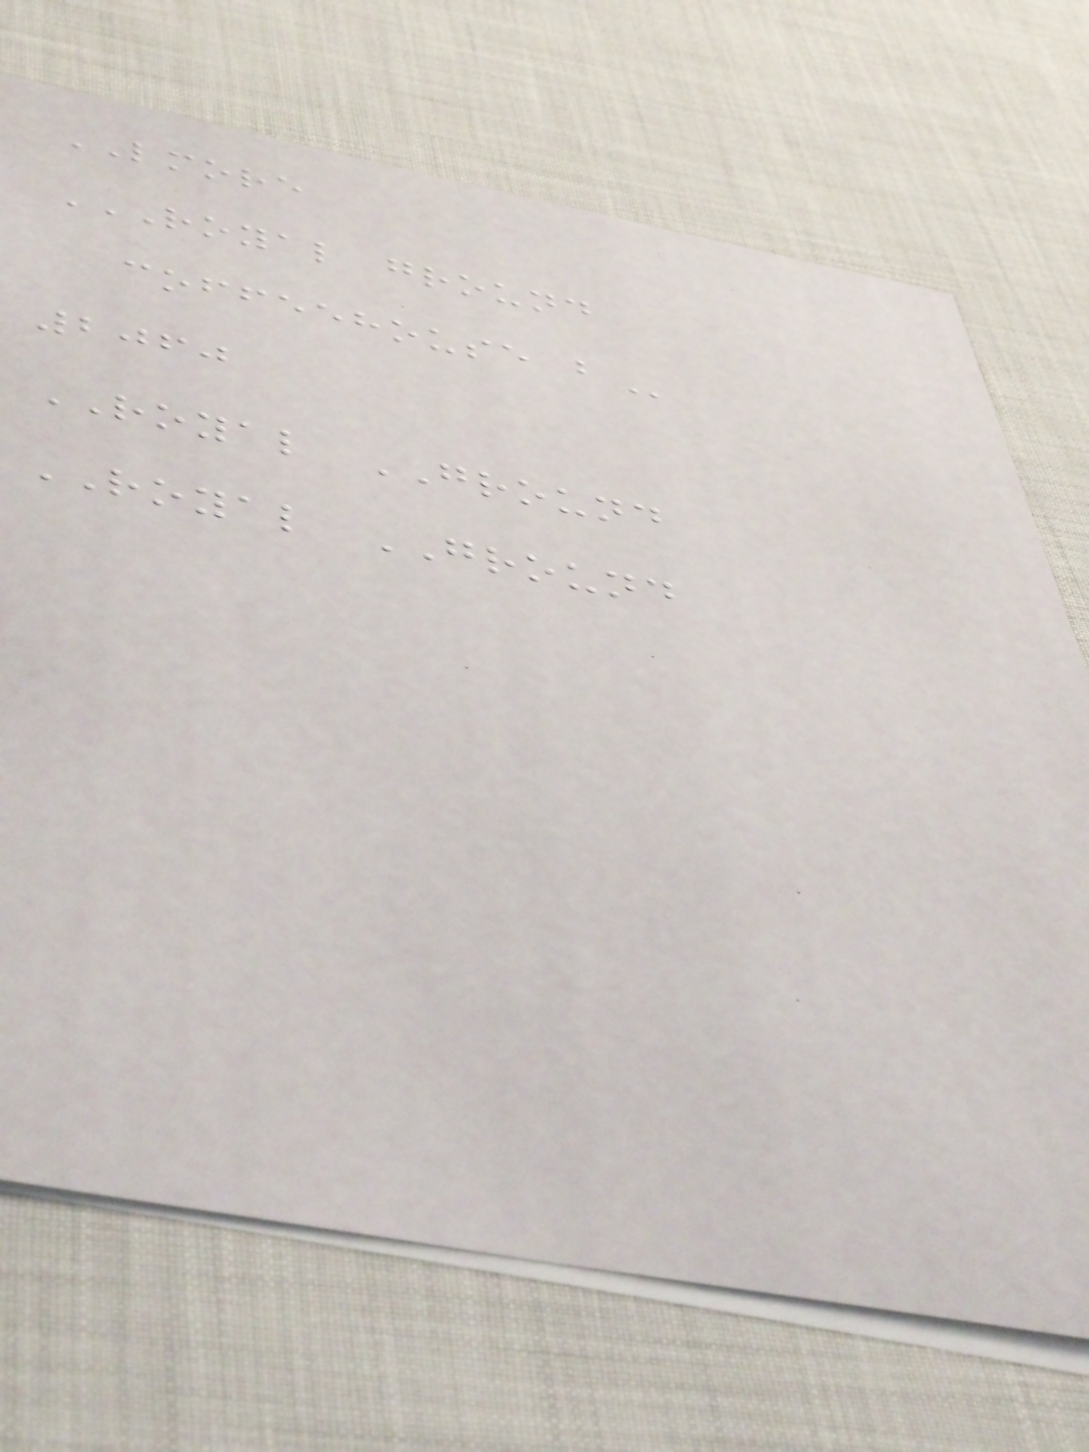LMORE
ROYAL GROUND
COFFEEHOUSE B
2060
ROYAL GROUND
ROYAL GROUND
